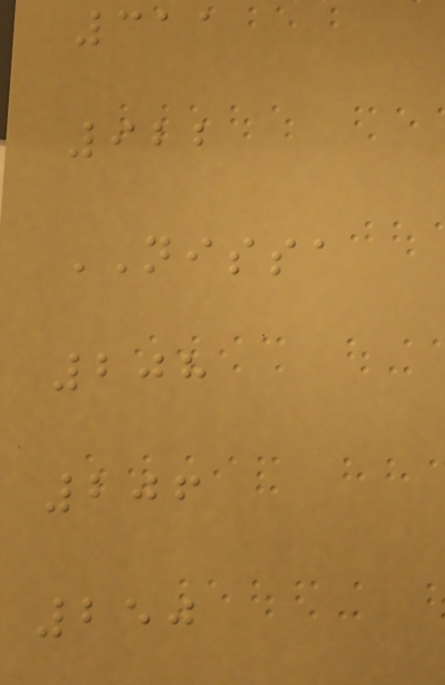311
922
NISSA
208
206
250
